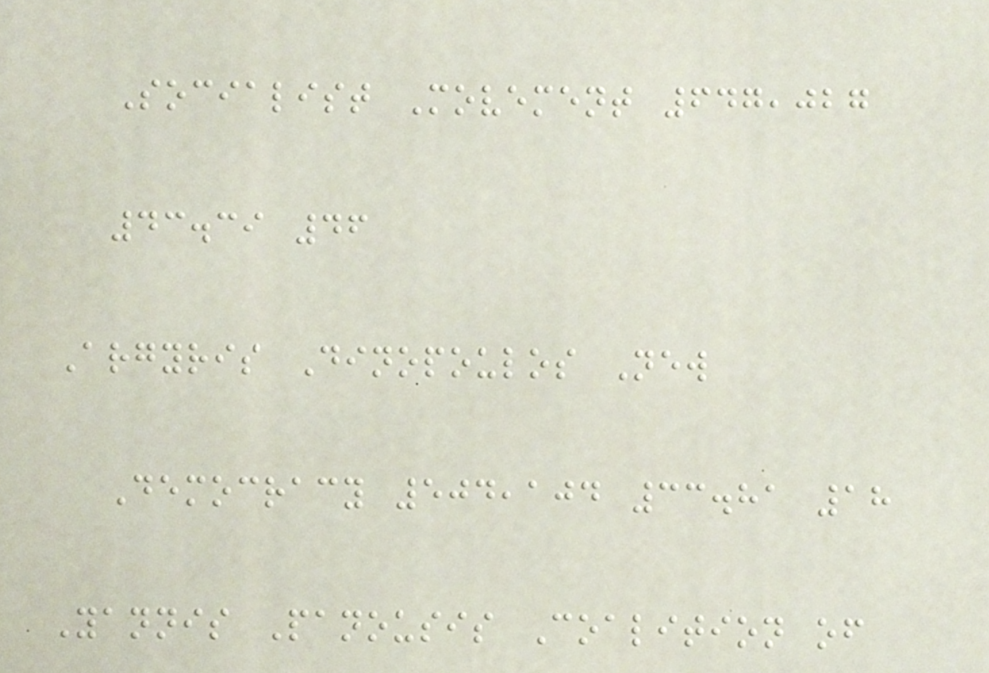Socialist Movement 647,027
43.39 46
Argyris Dinopoulos New
Democracy 504,104 33.81 18
Yannis Panousis Coalition of
